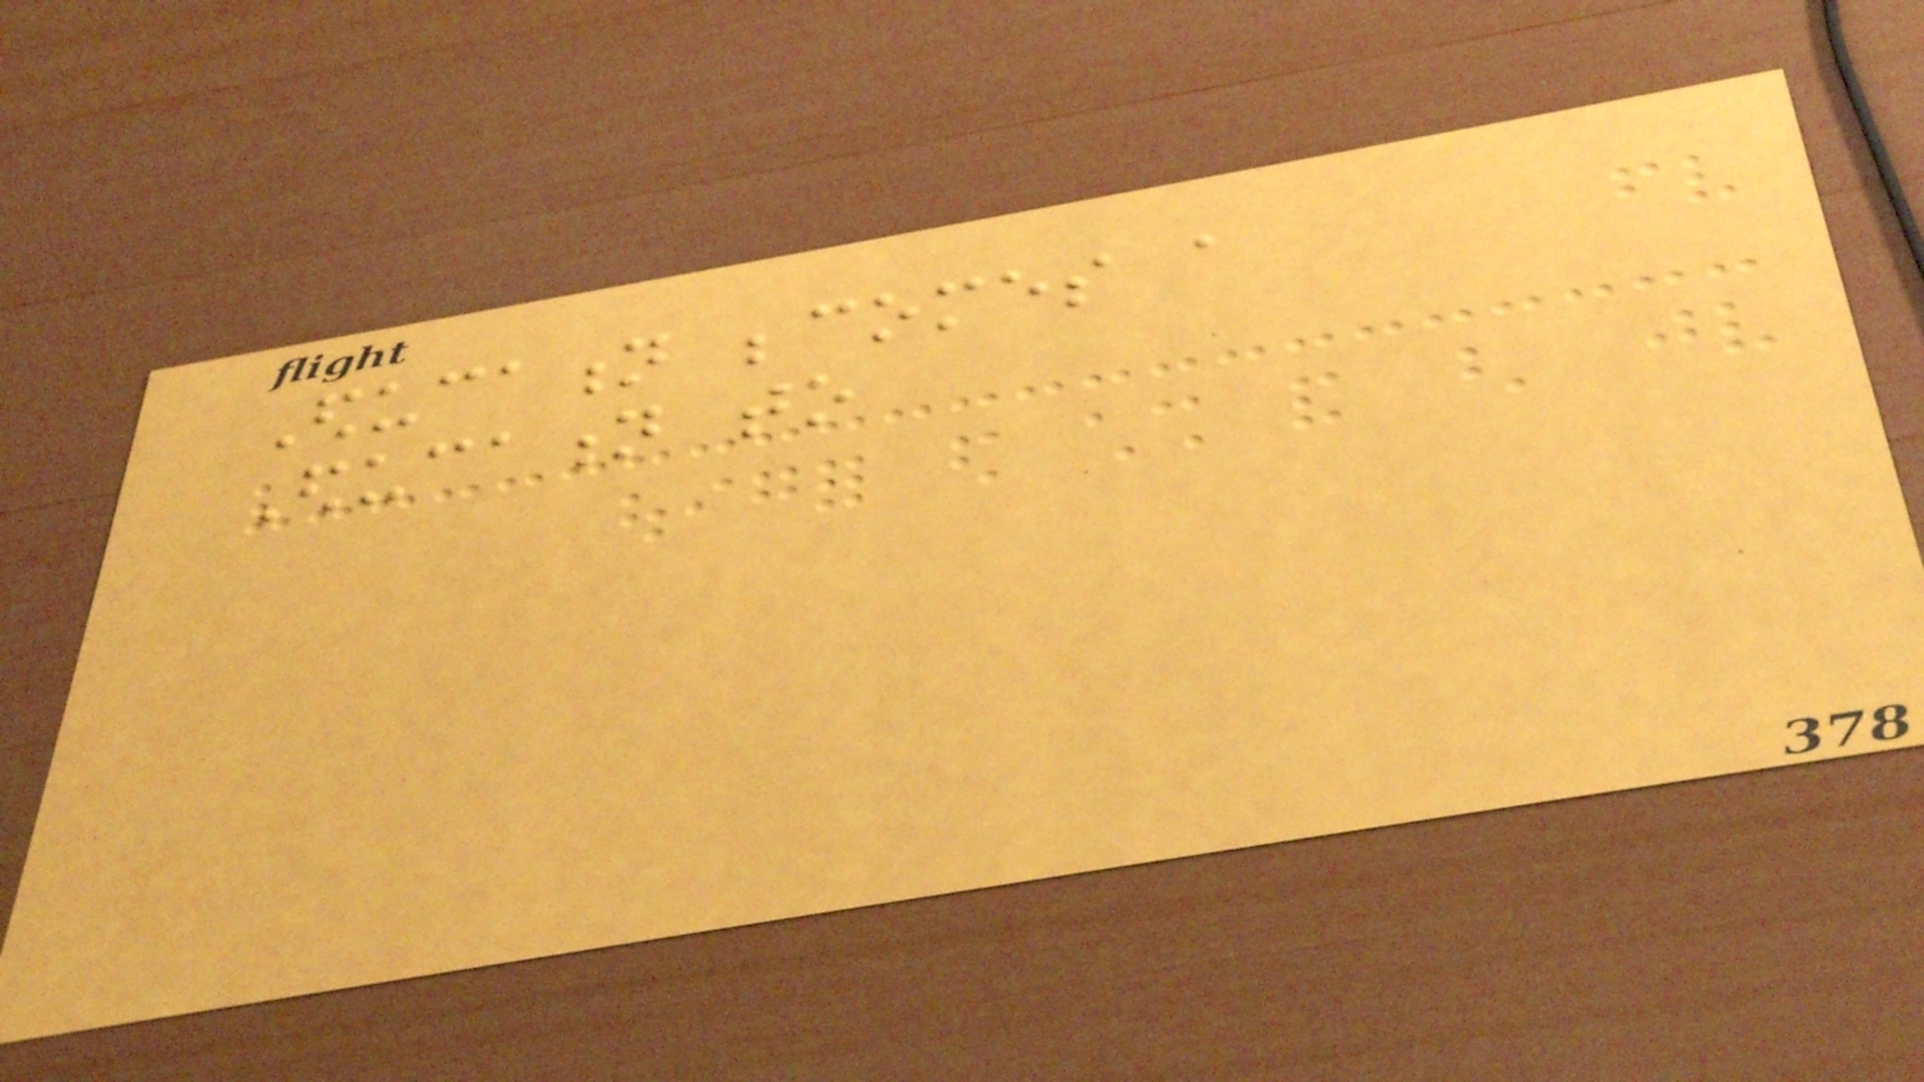Education becomes a
Education to
